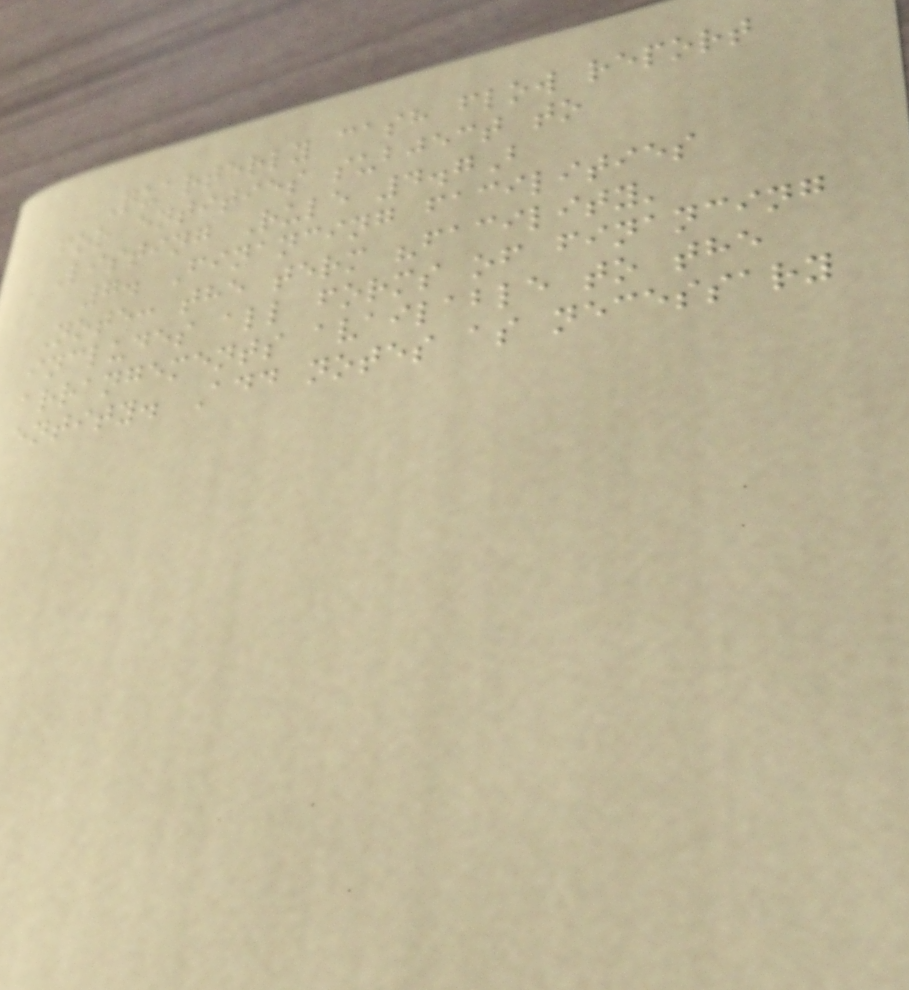Quarterly cash flow report
for entities subject to
Listing Rule 4.7B
7. Financing facilities
Note: the term "facility'
includes all forms of financing
arrangements available to the
entity. Add notes as necessary
